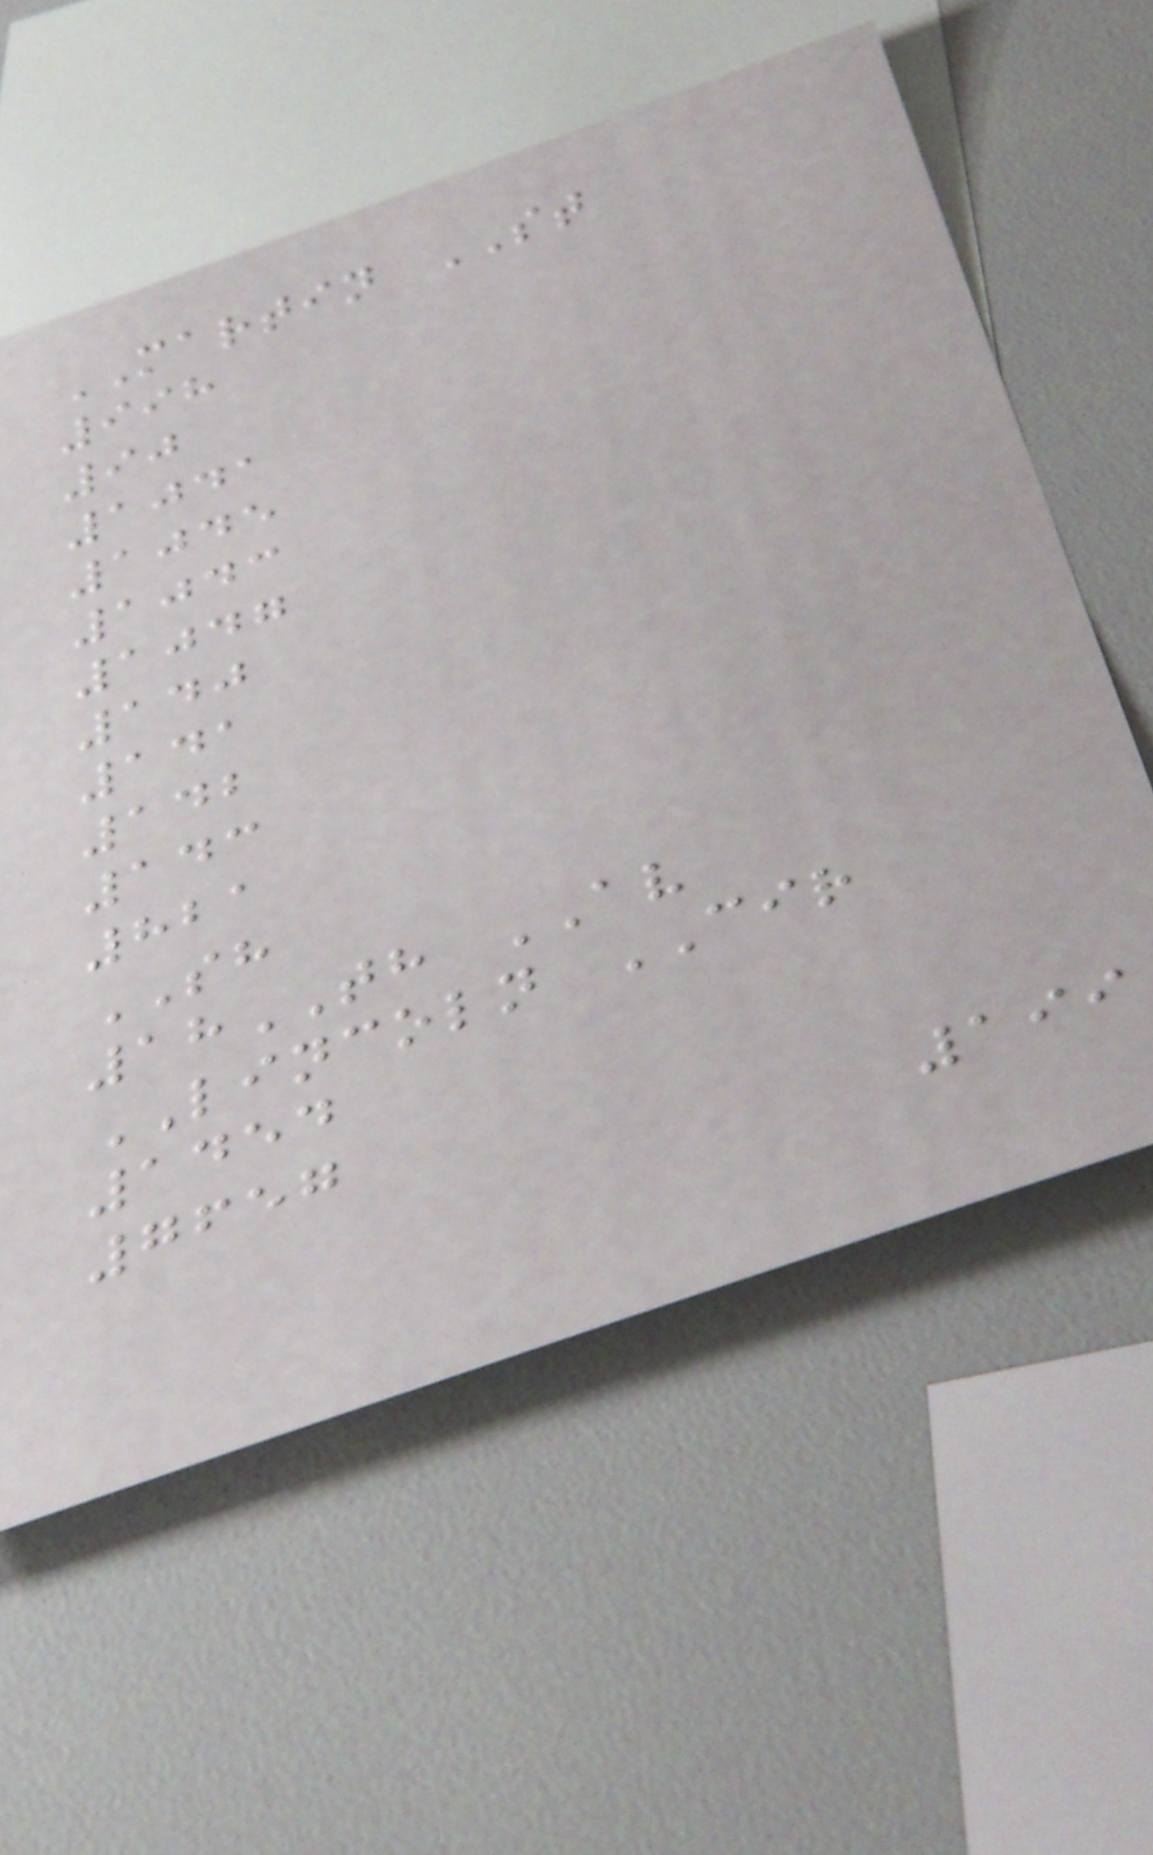MARTIN ST
998
90
1041
1045
1043
1047
140
141
142
143
821
SH
18TH AV
LINCOLN CIR
1454
7657
199
